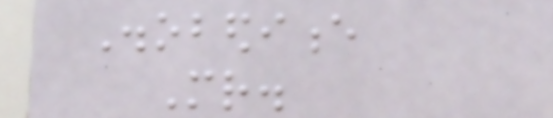Disobedience
Mr.
